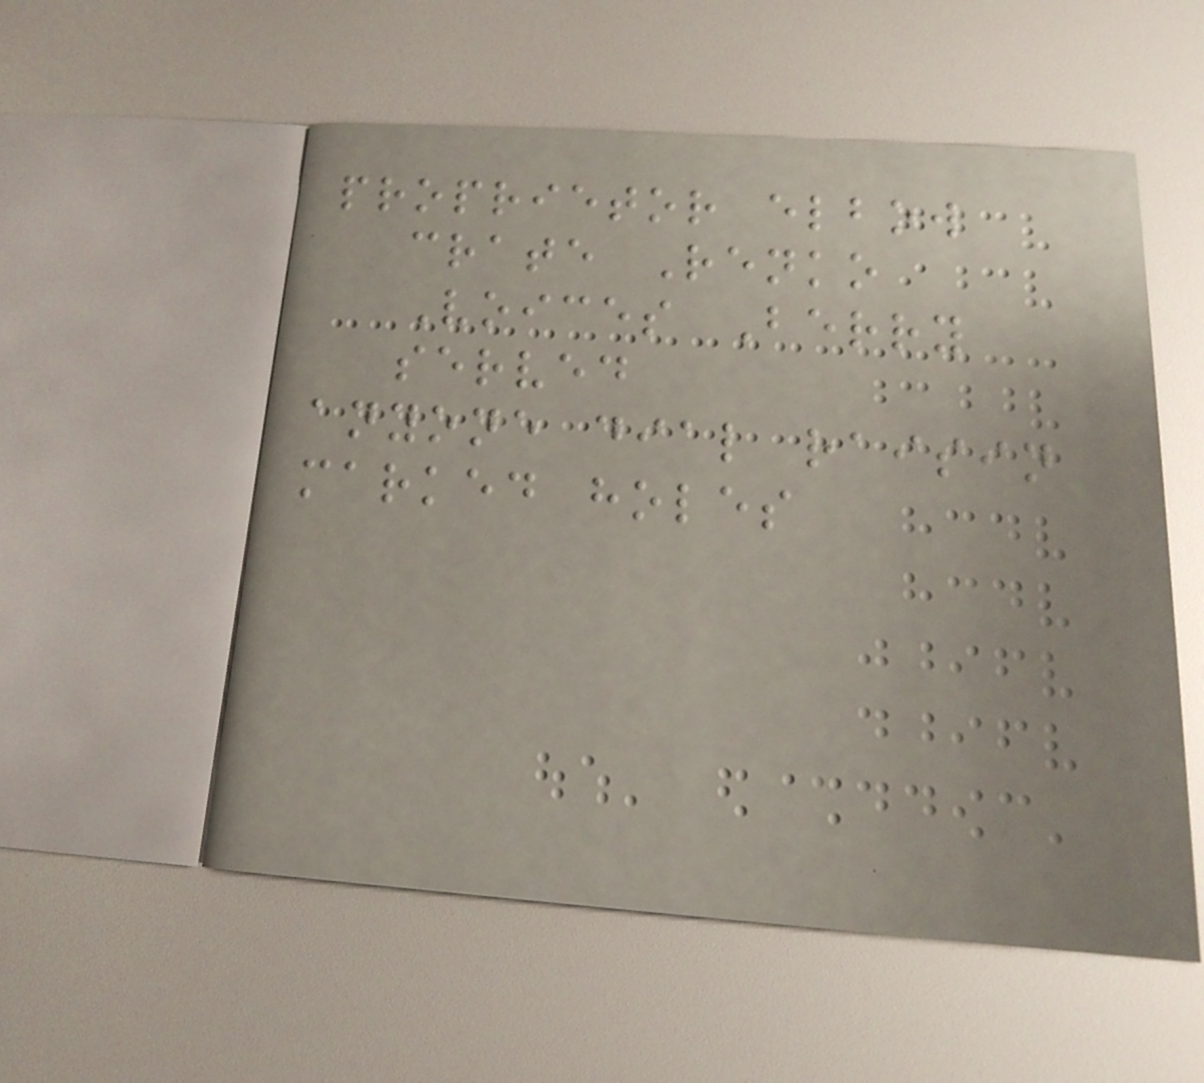proprietor elbow
crate Renko
Voices Berry
served
anyone dial raisin
marked holes
